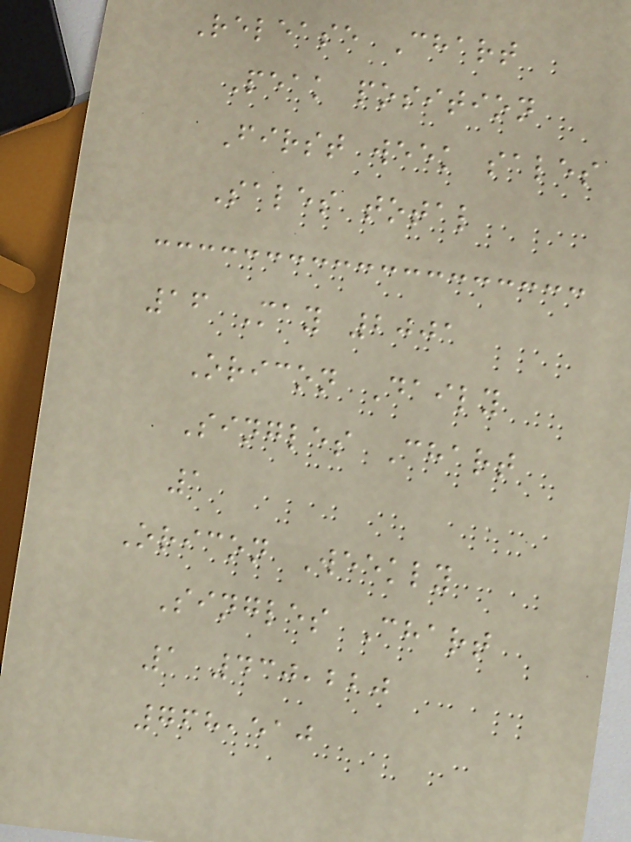Release Chart
Peak position
First week sales
Sales total
16 May 2001
Oricon Daily
Singles Chart
1
Oricon Weekly
Singles Chart
1 430,220
768,510
